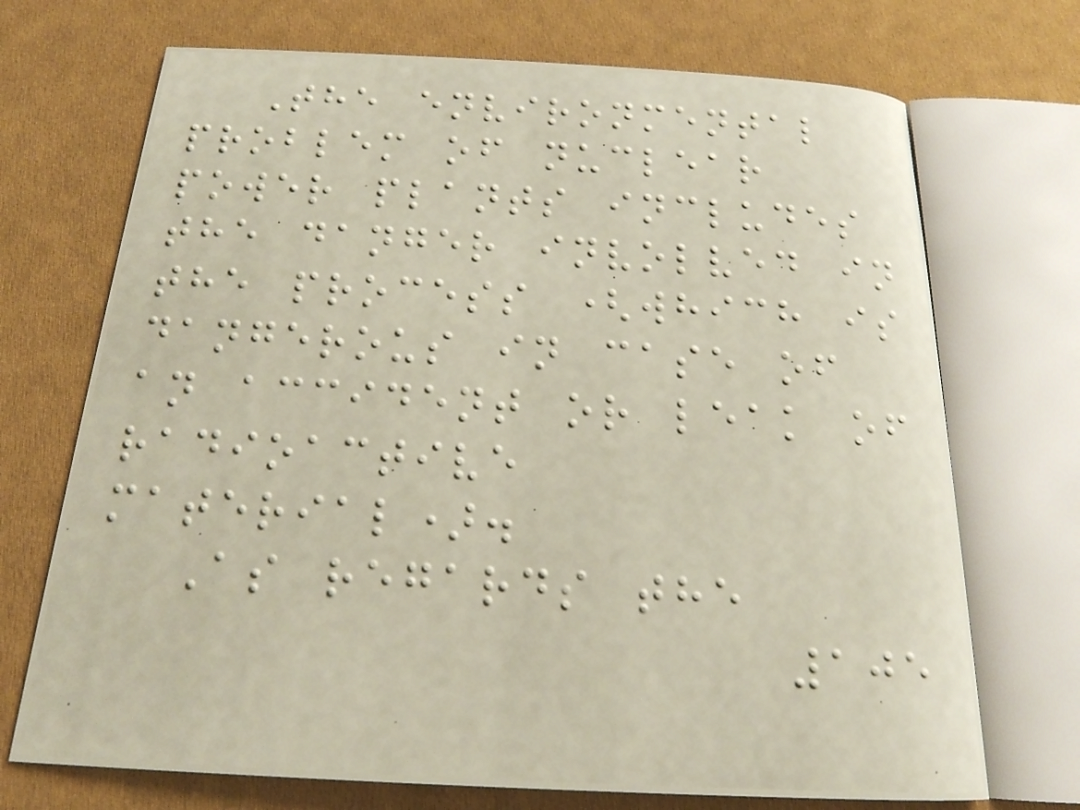The environmental
problem of nuclear
power plants includes
the danger involved in
the process (which is
dangerous in case of
an accident or leak of
radioactive
material).
As regards the
105
